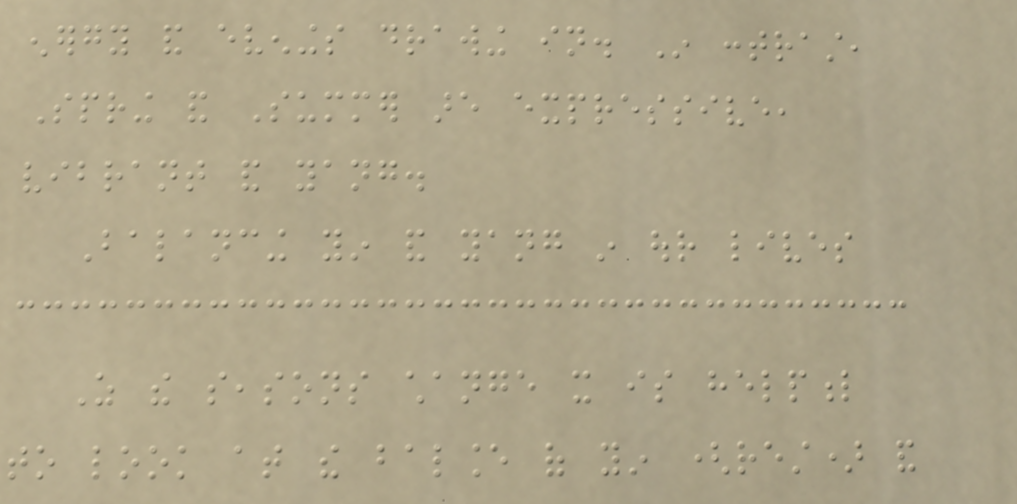energy and evenings drawing in. In contrast,
Spring and Summer are expressive,
vibrant and yang.
Balancing yin and yang in our lives
As the seasons change it is helpful
to look at the balance of yin (rest) and
